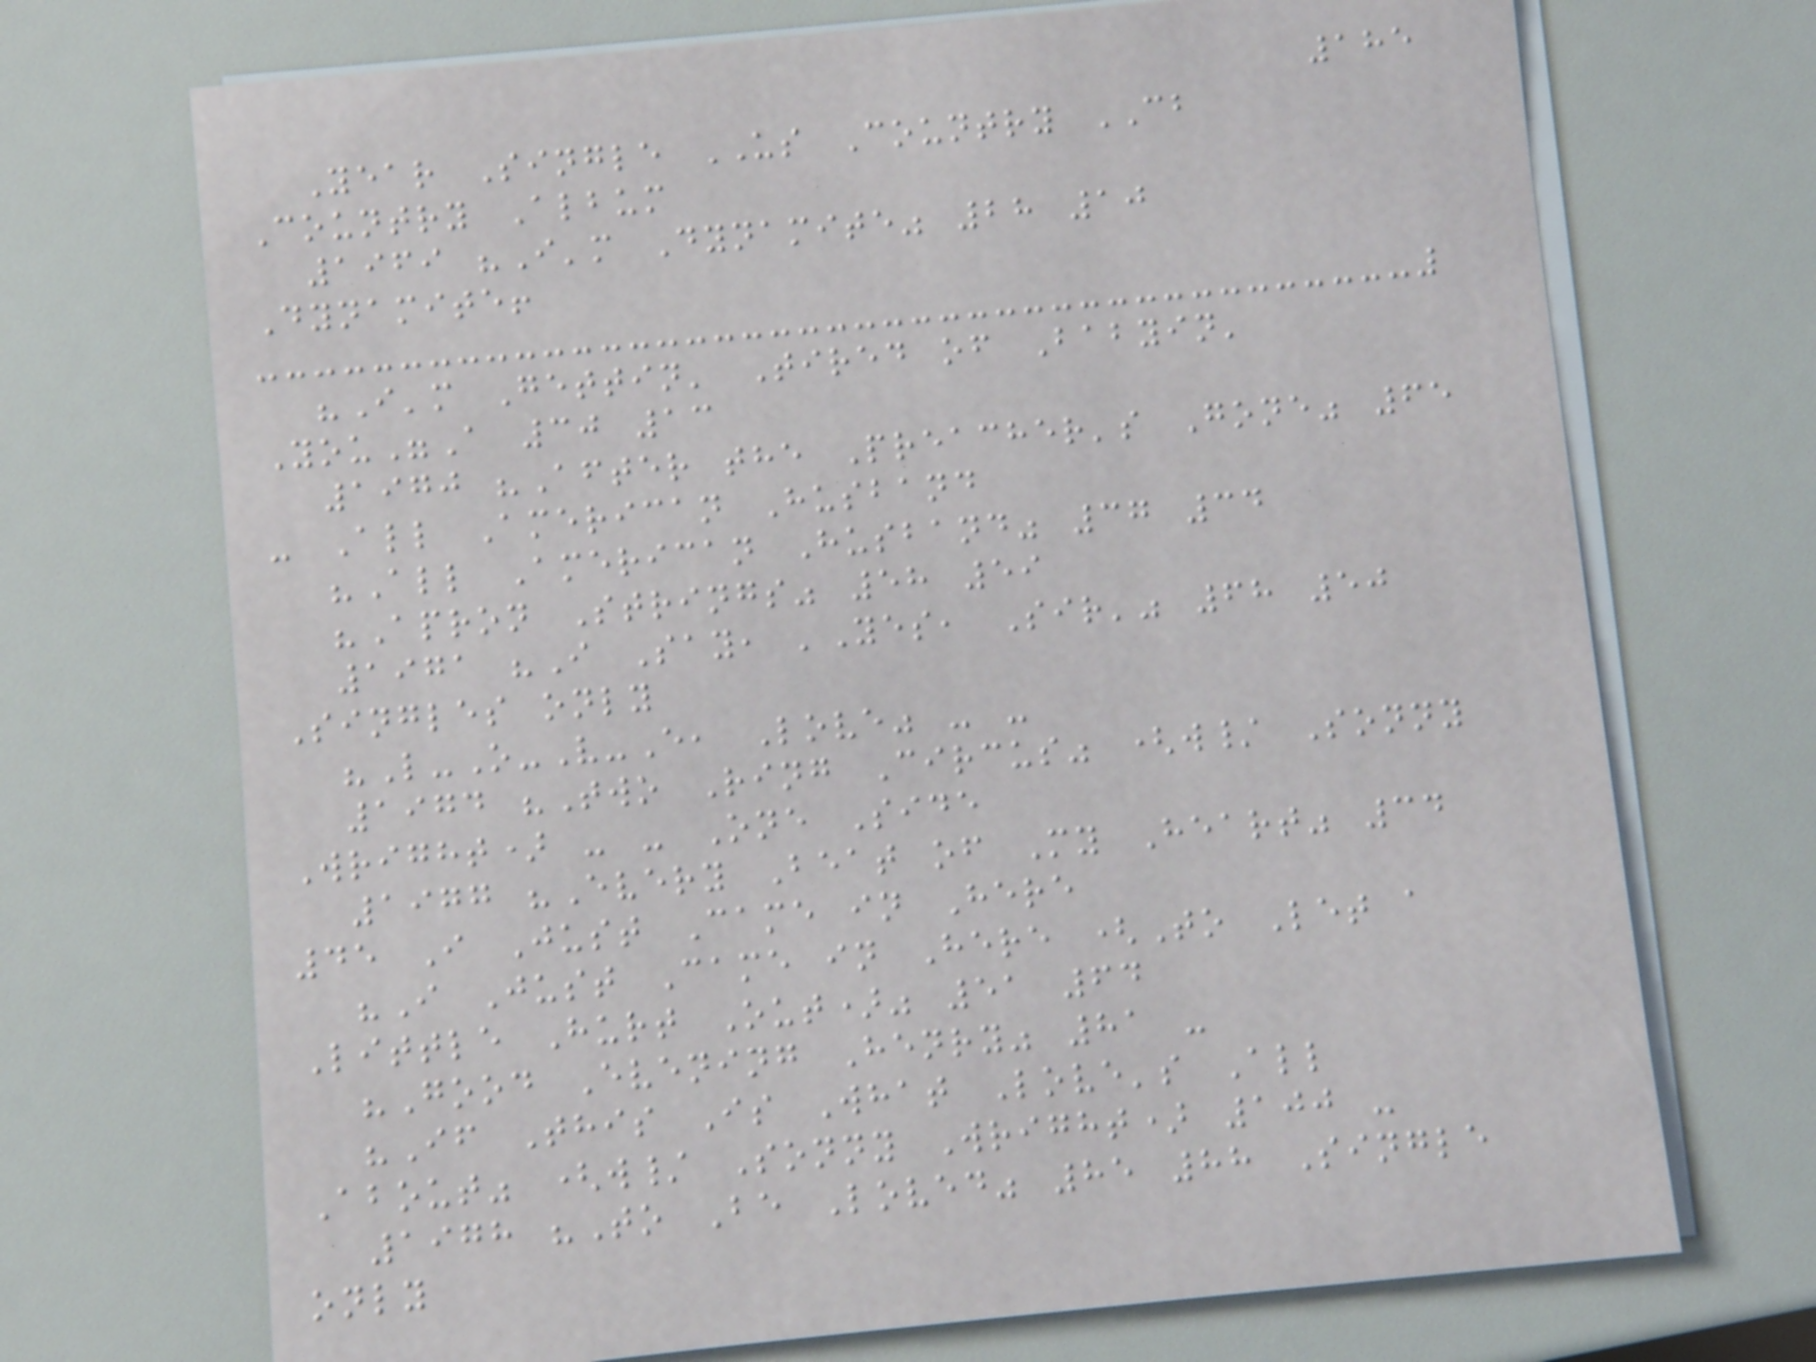185
Year Single US Country CB
Country Album
1969 "I'm Dynamite" 28 10
Dynamite!
"I'm Gettin' Tired of Babyin'
You"A 30 13
1970 "After the Preacher's Gone" 65
- All American Husband
"All American Husband" 37 34
"Apron Strings" 58 59
1971 "I Say, 'Yes, Sir'" 68 50
Singles only
"L-O-V-E, Love" - -
1974 "Two Ring Circus" (w/ Sonny
Wright) - - One Side
1977 "Every Beat of My Heart" 34
45 I Just Came in Here
"I Just Came in Here (To Let a
Little Hurt Out)" 51 64
"Good Evening Henry" 81 -
"If This Is What Love's All
About" (w/ Sonny Wright) 100 -
1978 "To Be Loved" 85 88 Single
only
